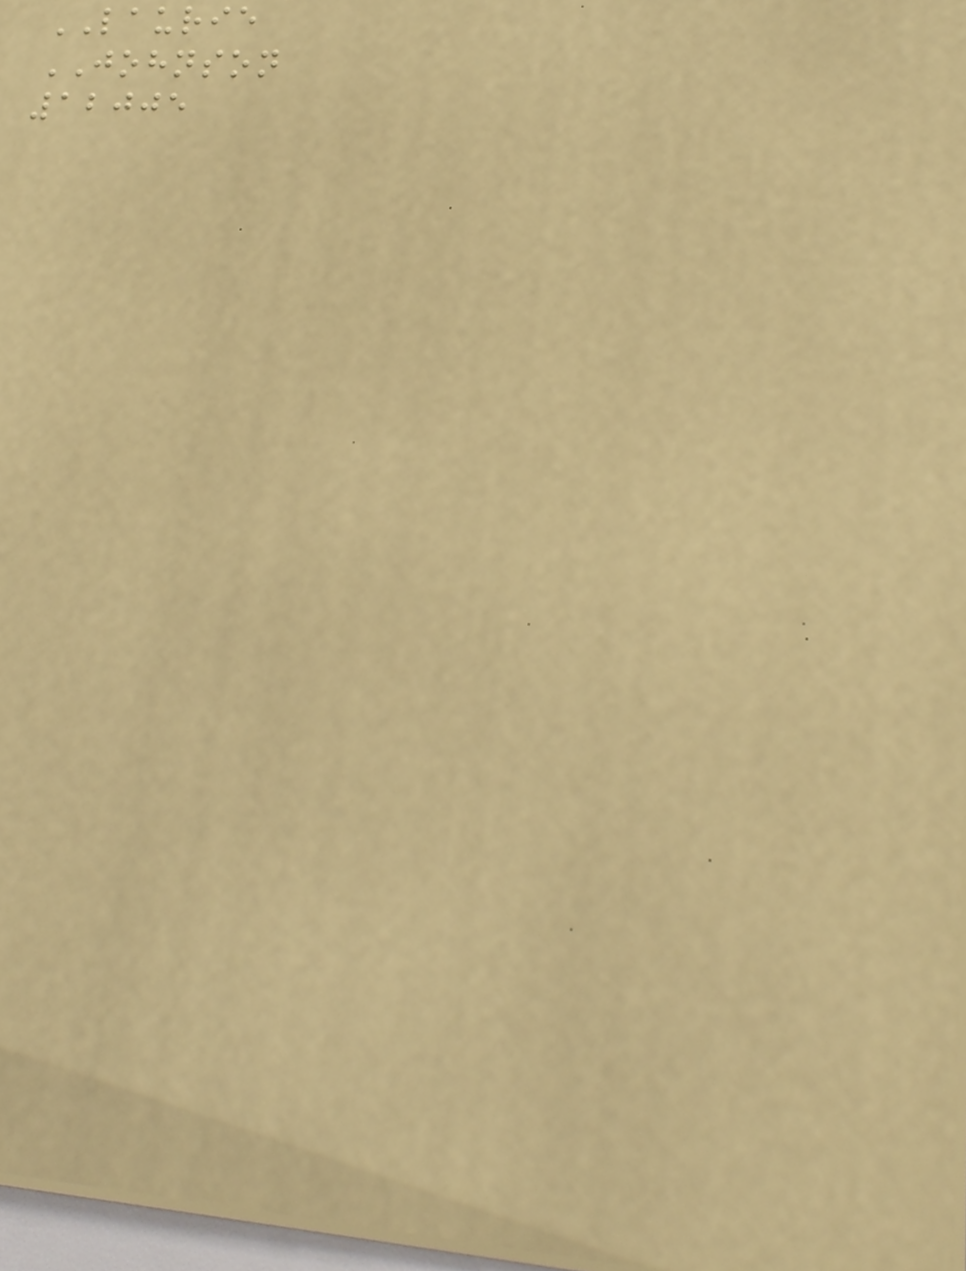LAURIE
JOHNSON
12005
